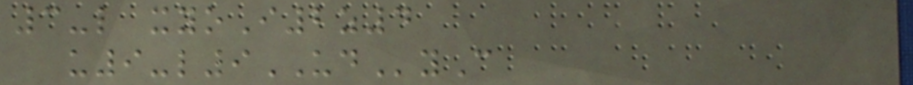3-l xyoI2z4
u9-l9UDyC
